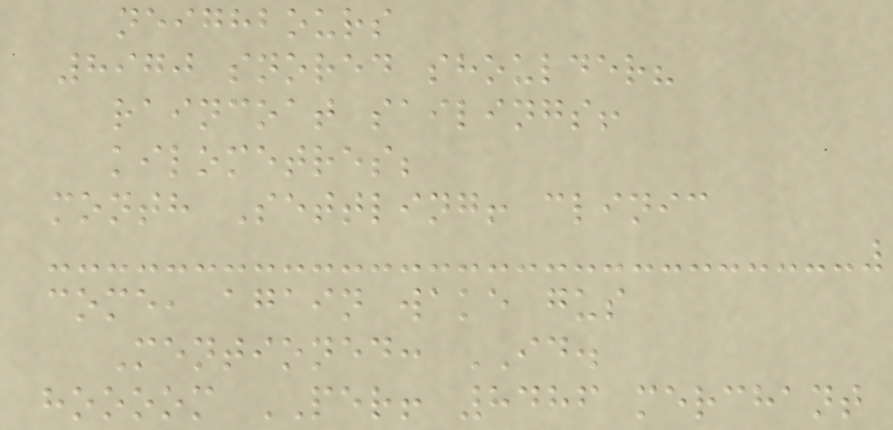neighbours
8970 snored shoulder?
raincoat sailings!
kilometres;
month Settling! clinic
come, again wake gus
Mentioned: ID.
hoooom PER! 8486 merchant
